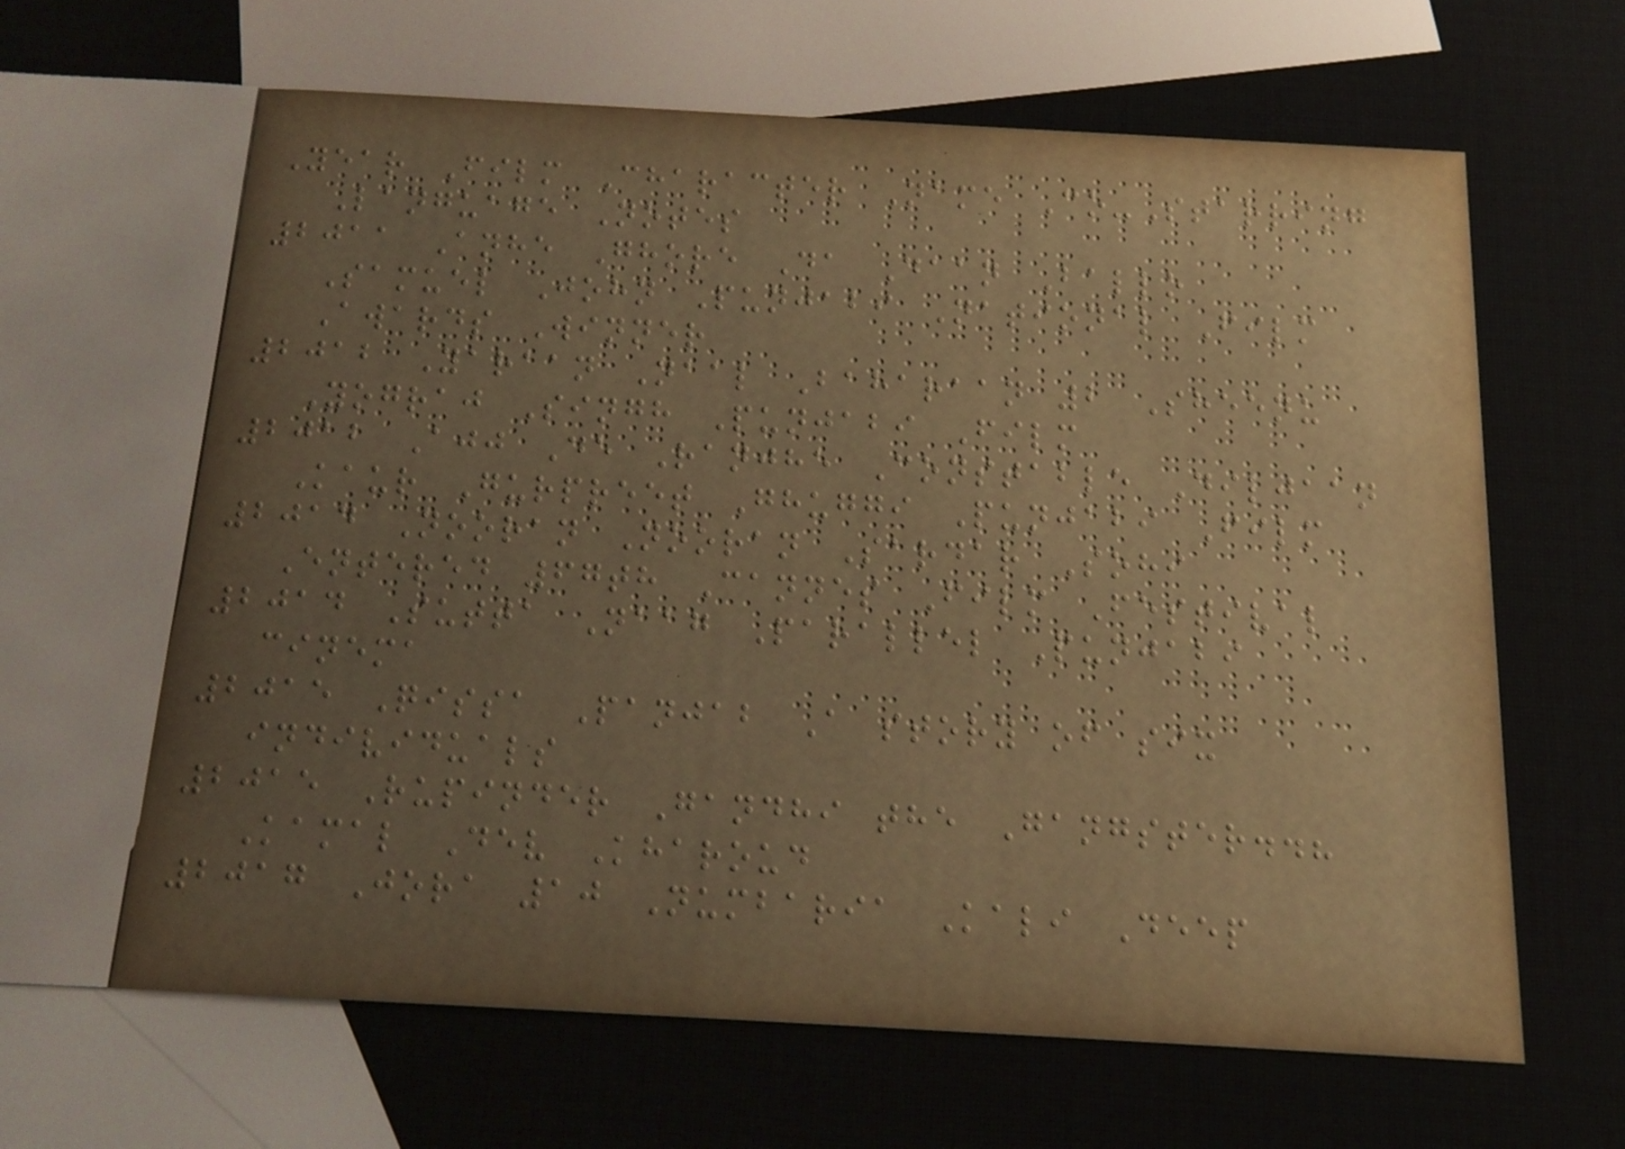Year Film Character Name Co-Starring
Language Notes
2011 Anhe Ghore Da Daan Ballo
Samuel John Punjabi National Film
Awards Winner
2012 Yaraan Naal Baharaan 2 Sheenu
Yograj Singh Punjabi Film
2012 Ajj De Ranjhe Constable Diljaan
Kaur Gurpreet Ghuggi Punjabi Film
2014 Nooran Nooran Sardar Sohi
Entered 67th Cannes Film Festival
2014 Sutta Naag Parallel Punjabi
cinema
2015 Qissa Panjab A story of six
individuals
2015 Rupinder Gandhi the Gangster..?
Kamal Dev Kharoud
2017 Jora 10 Numbaria Kali Deep
